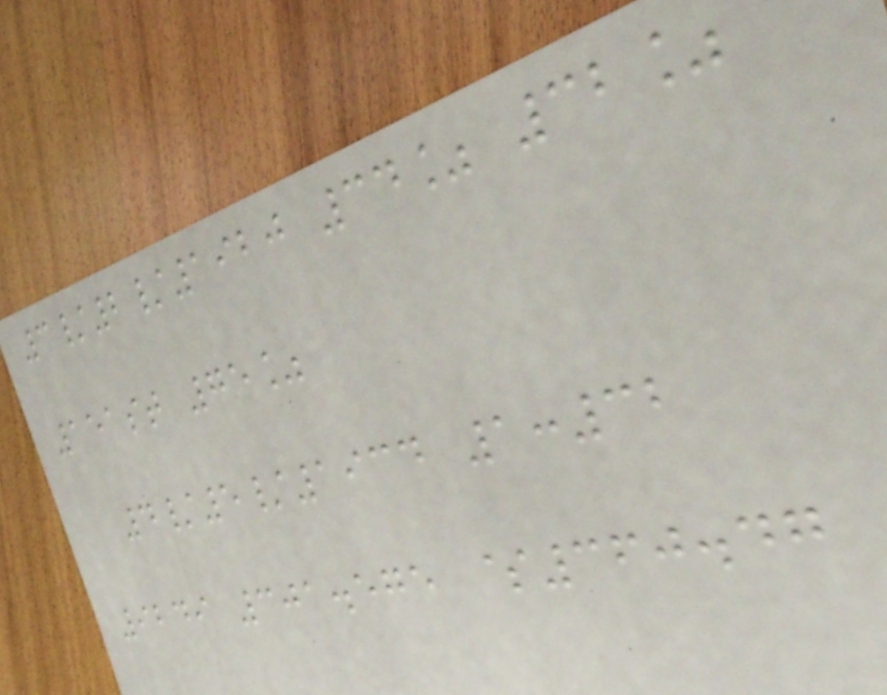3/2/1920 34% 32%
151st 75%
4/5/1934 1:32
9249 301.575 $360.47
